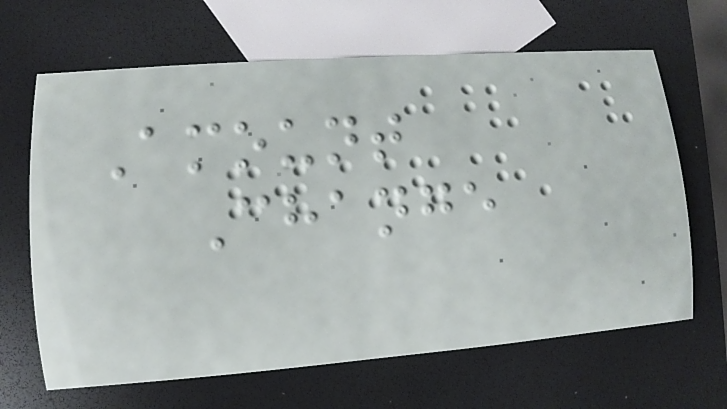Amount
Change
